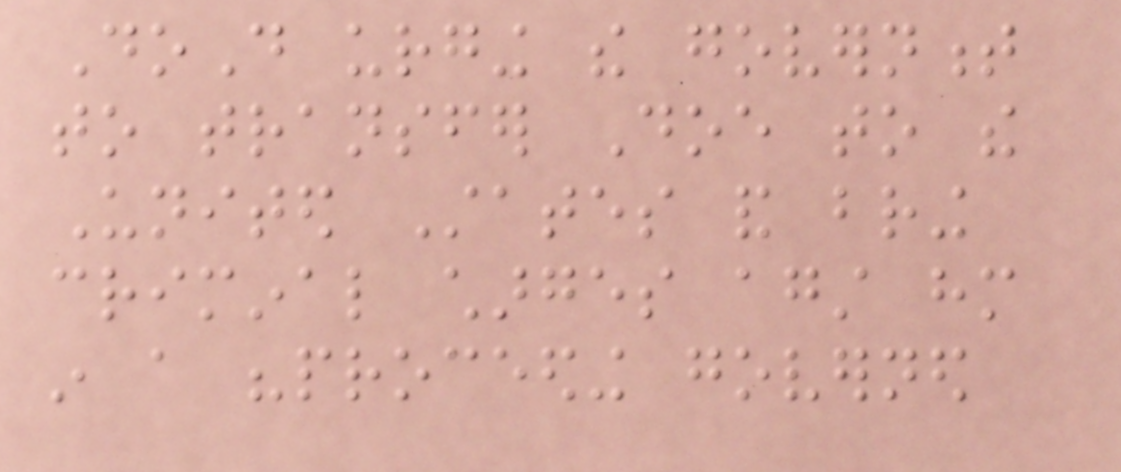DoD urging the government
to transfer Doe to the
United States and bring
criminal charges against him
in a "proceeding governed
